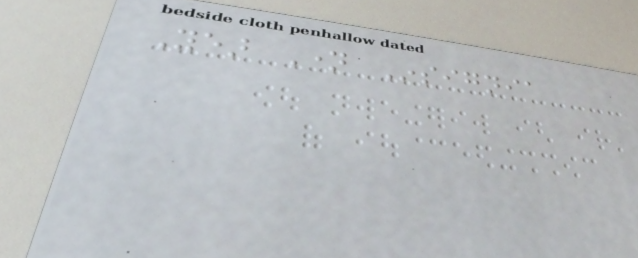Year Name Insignia
